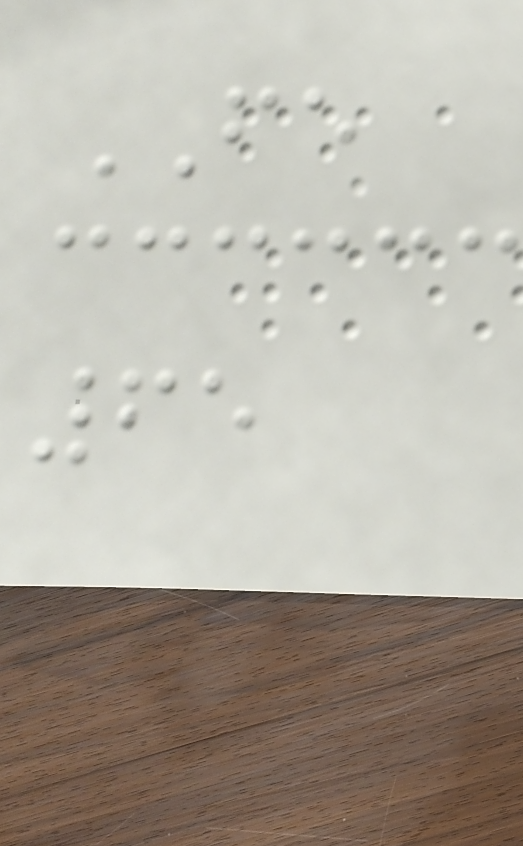FE
65
